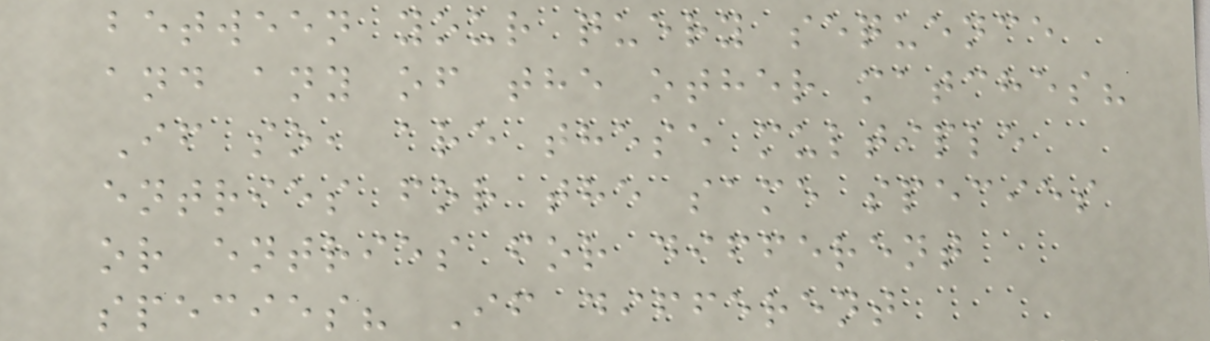between your query sequence
and any of the other matches?
If so, are these multiple
entries for the same species
or entries for different
species? If different
